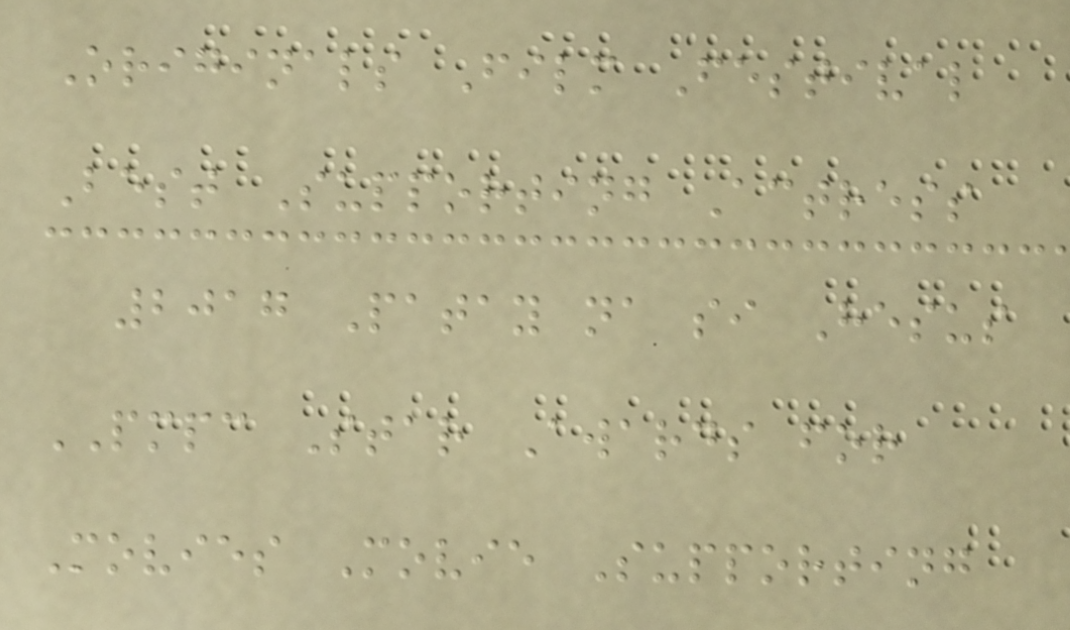Originals Film Festival
Best Supporting Actress
2017 Patay na si Hesus
PMPC Star Awards for
Movies Movie Supporting
